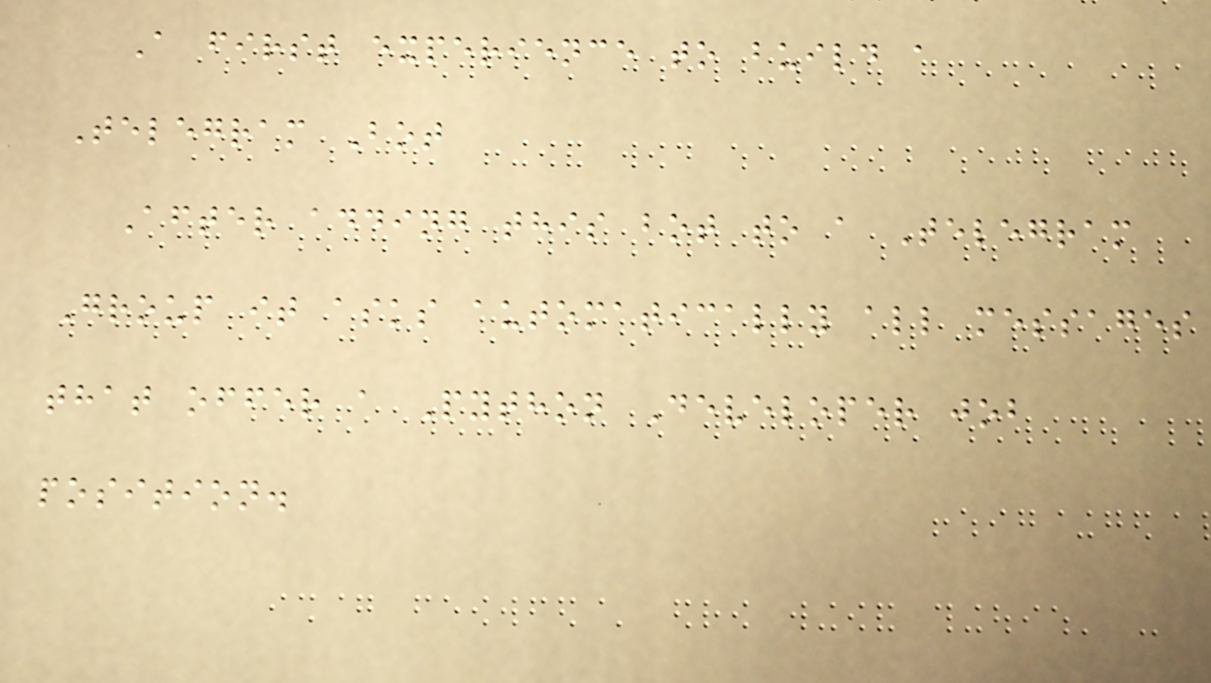A first experience to build a
Telegram Bot
After adding this bot to a Telegram
Group it asks automatically all messages
that offer a Python Developer job
position.
